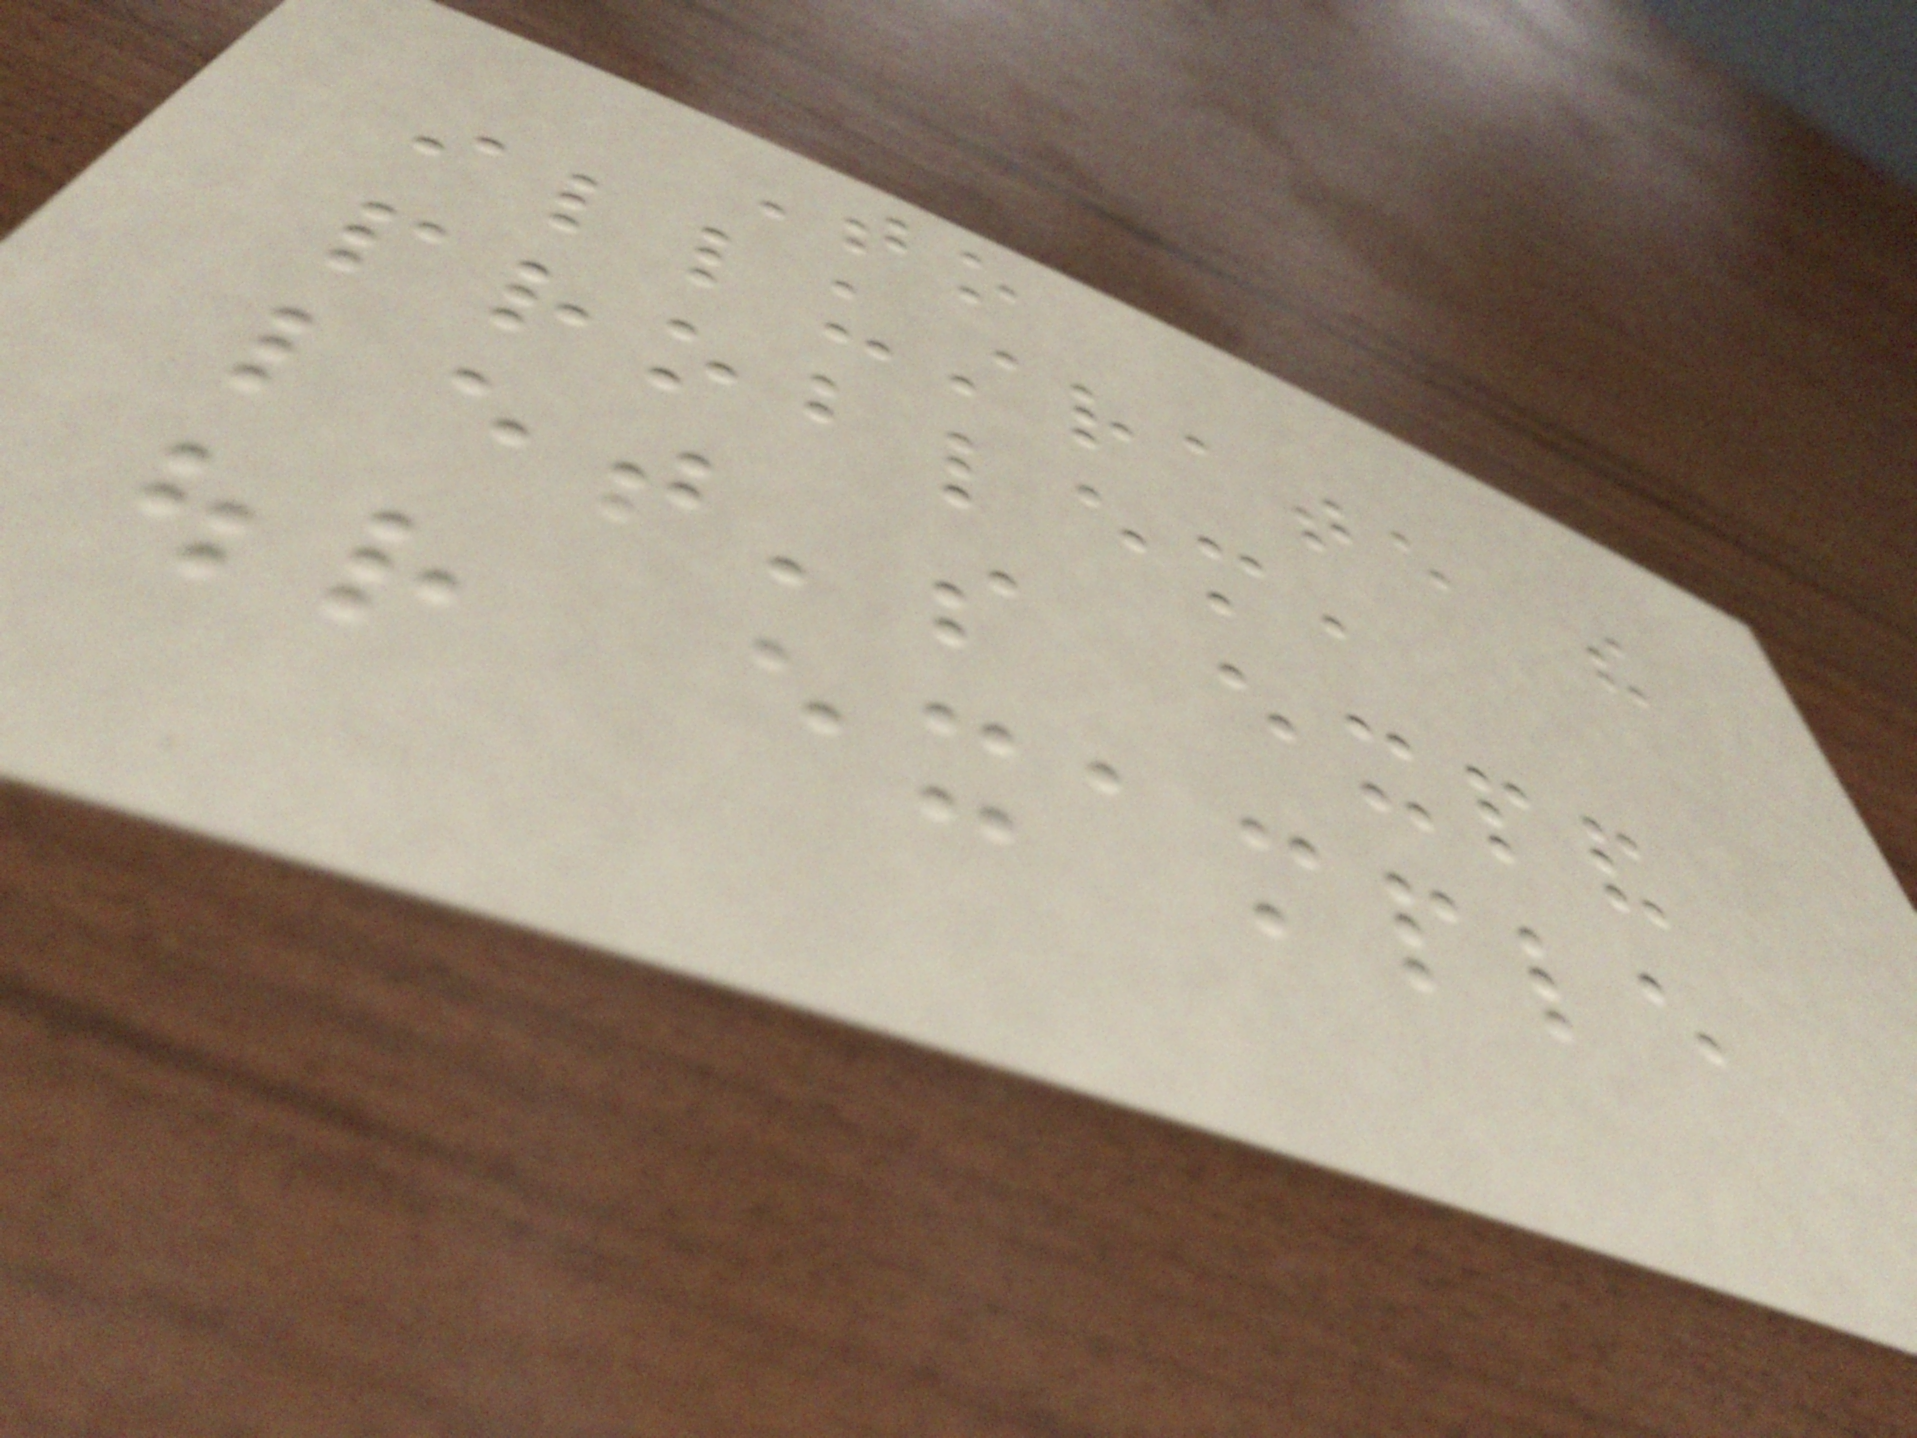To
illustrate the
problem,
let's expand
our example
